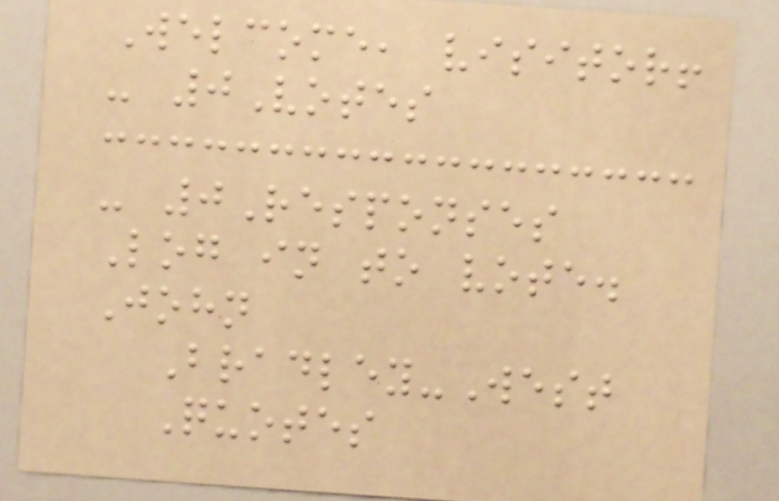Welcome, visitor!
- 0Votes
- 0Responses
Log in to vote.
John
Bradley-West
Quotes
